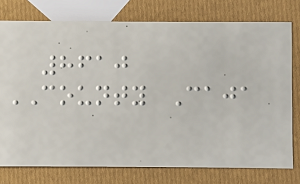8610
COUNTY Caja
